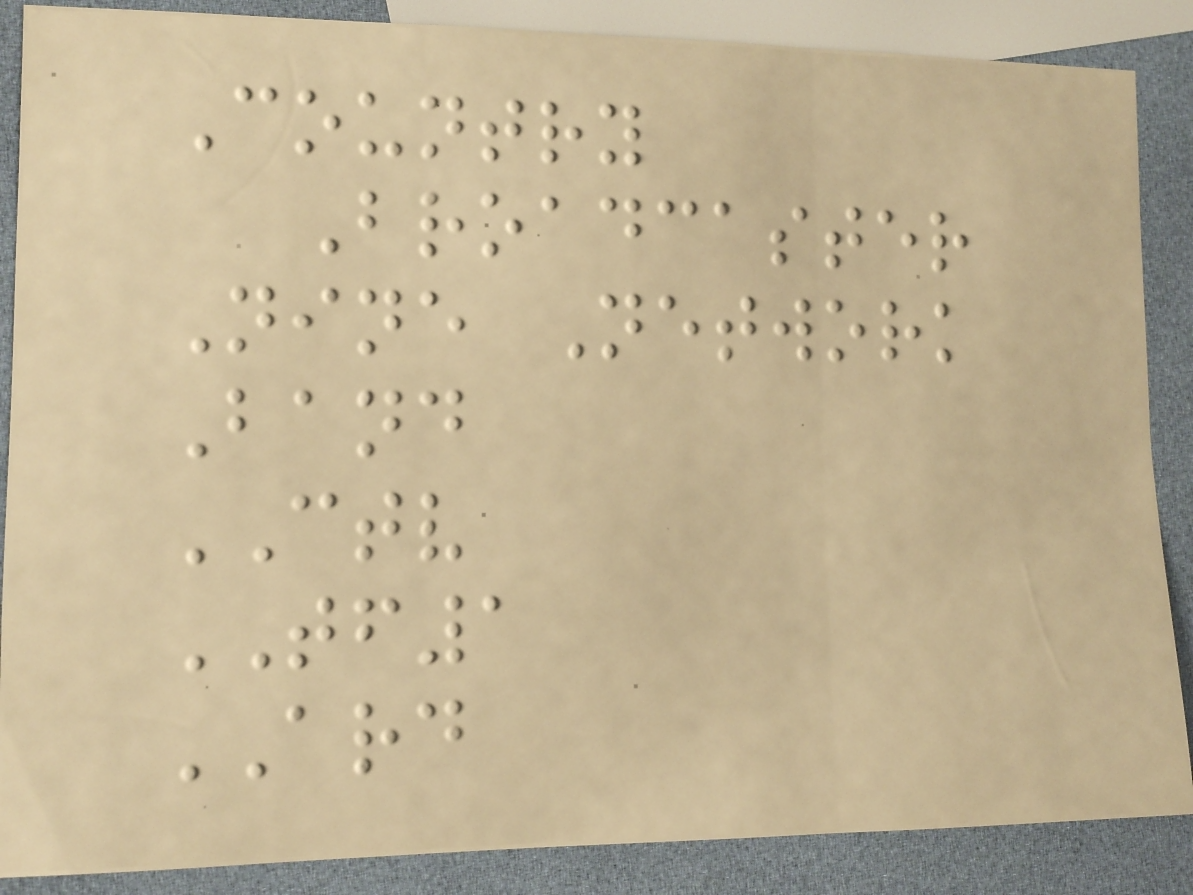Country
Broadcaster
Nine Network
Band
CTV
TF1
ARD
